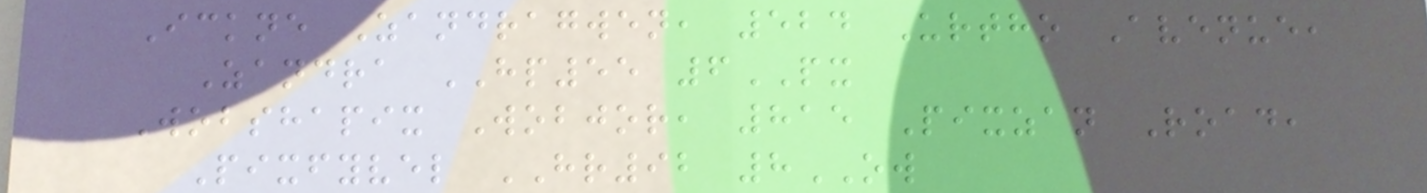Ickne Zandragwen, 524 Urtho Avenue,
Zandra HP55 6PX
Wobshapix Wobjor, 815 Pixzan Road,
Pixfyvel HR92 8OW
